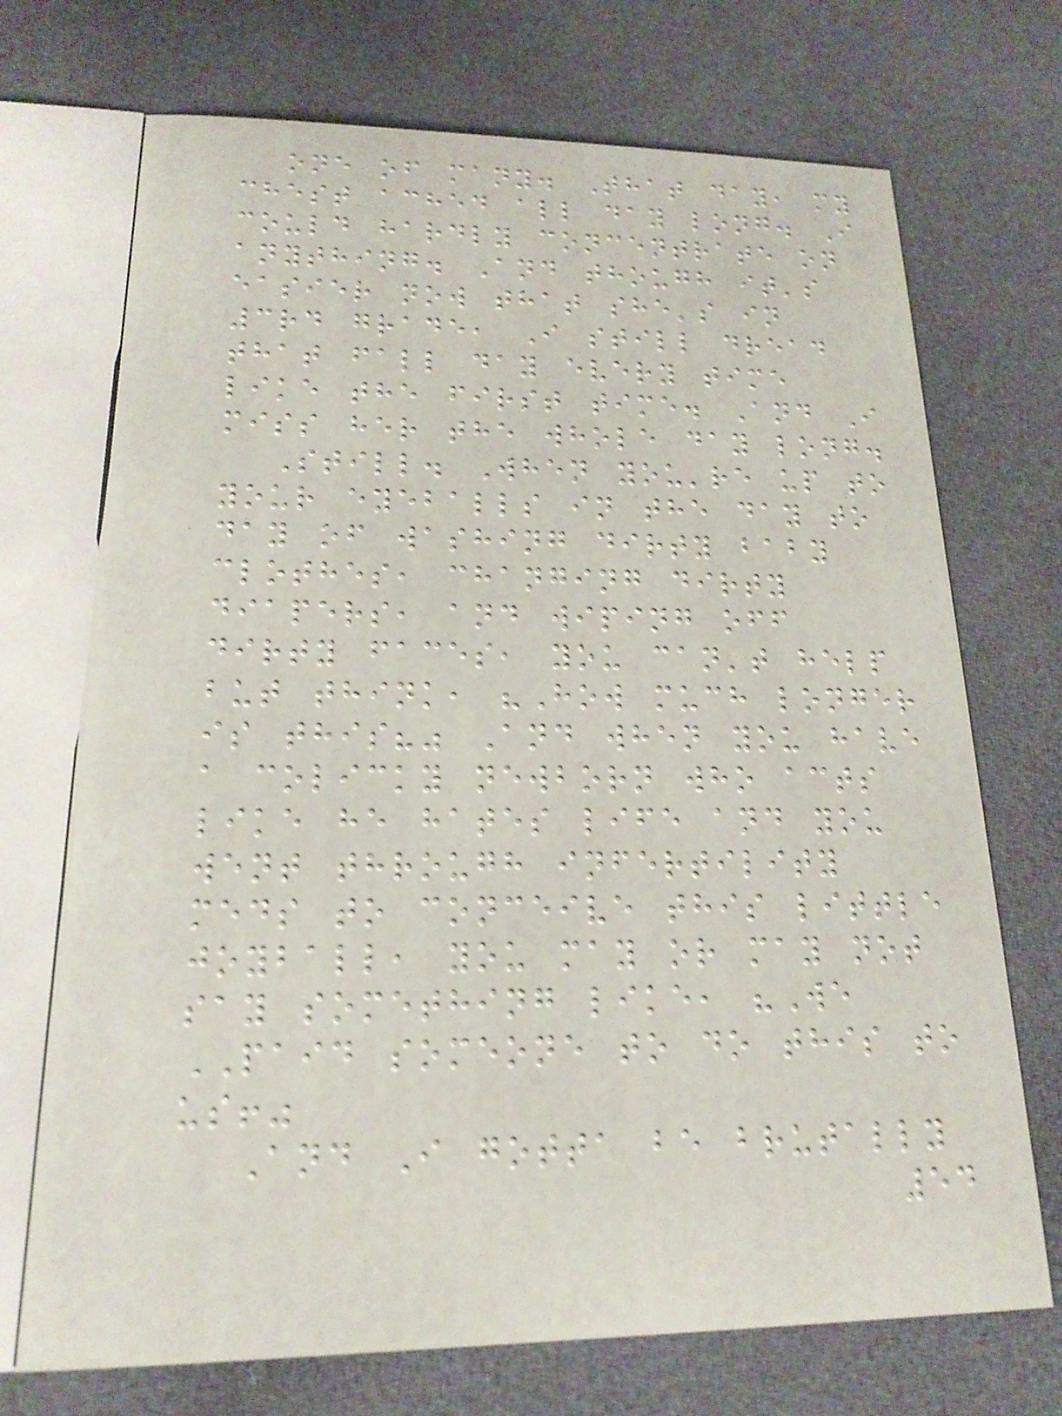one of many. That day, my
chest ached all day long. I
could hardly concentrate on
anything. And though it's
easier now that she's in
3rd grade, I still dread
that fall day every time
like the first time. And I
miss her the whole day long.
Still. When you're up to
your eyeballs in the day to
day of washing dirty baby
clothes, changing dirty
diapers, and wiping off
dirty faces, you can't help
but think, "How much longer
is this?" And when you have
a colicky newborn who acts
like he hates life and you
went through infertility
meds to conceive this little
joyball, you may or may not
say something like, "We
PAID someone to do this to
us!"
And I gotta be brutally
54
